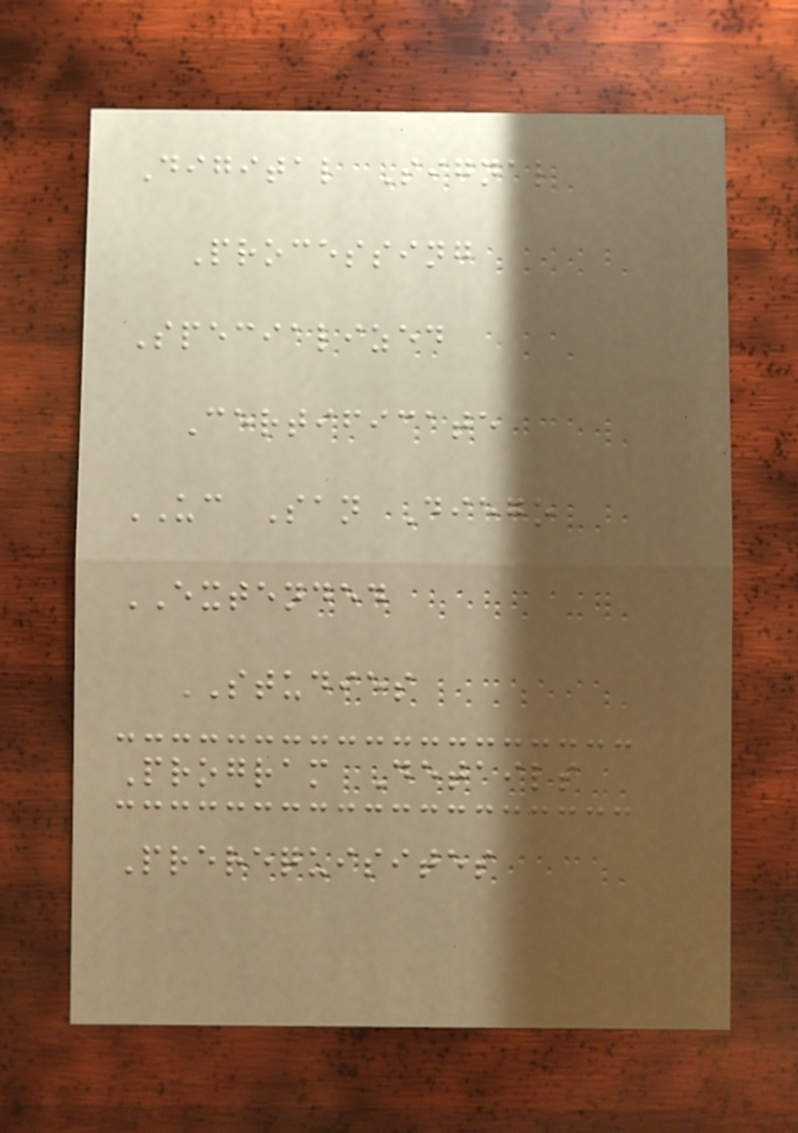Digital Signal
Processing
Specialized
Certificate
UC San Diego
EXTENDED
STUDIES
Program Details
Prerequisites
